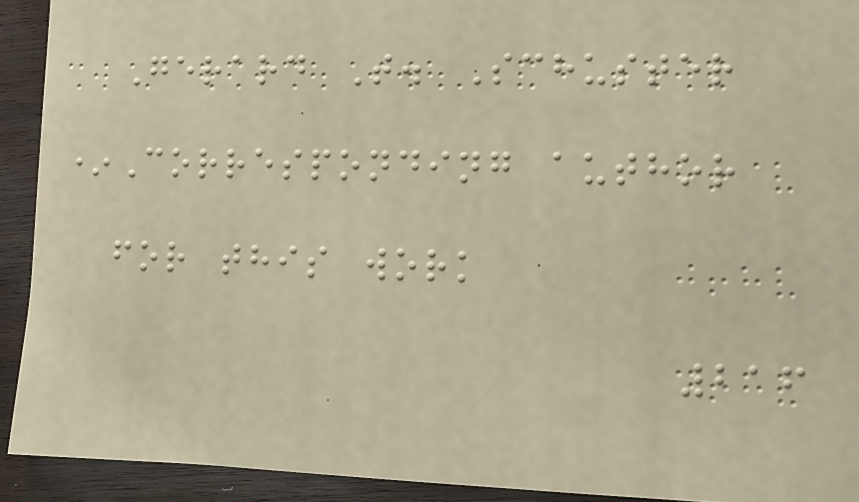Gerard T. Schuster
*Corresponding author
for this work
216
